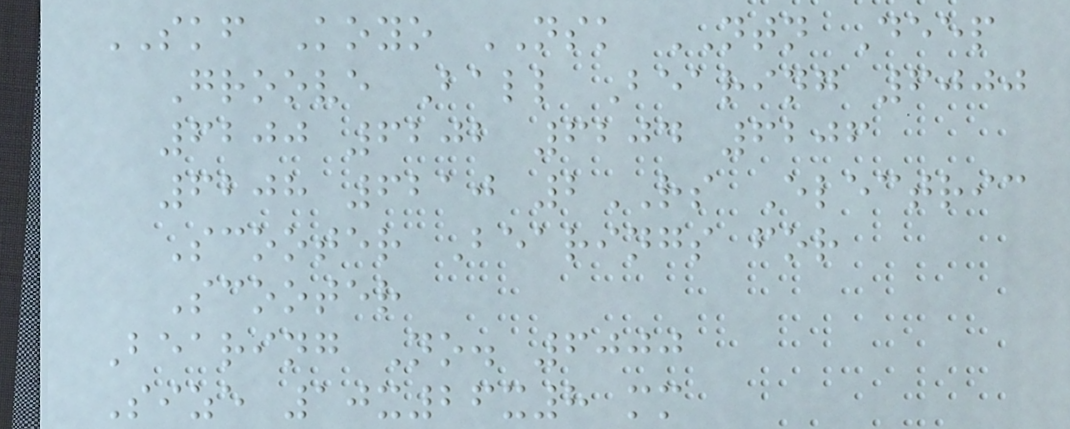SKF Koyo NSK NTN Deep
Groove Ball Bearing 6000
6200 6202 6204 6206
6208 6210 2RS Electric
Scooter Bearings for
Scooter
Bearing No. 6000
Size 10x26x8 mm
